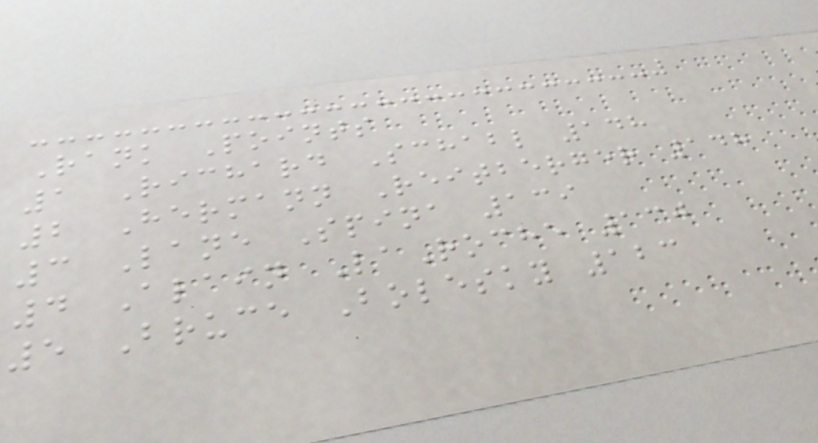Rank Points
1 Richard Schabl 148
2 Hermann Reitberger 148
3 Lane Spina 139
4 Alain LaRoche 130
5 Bruce Bolesky 123
